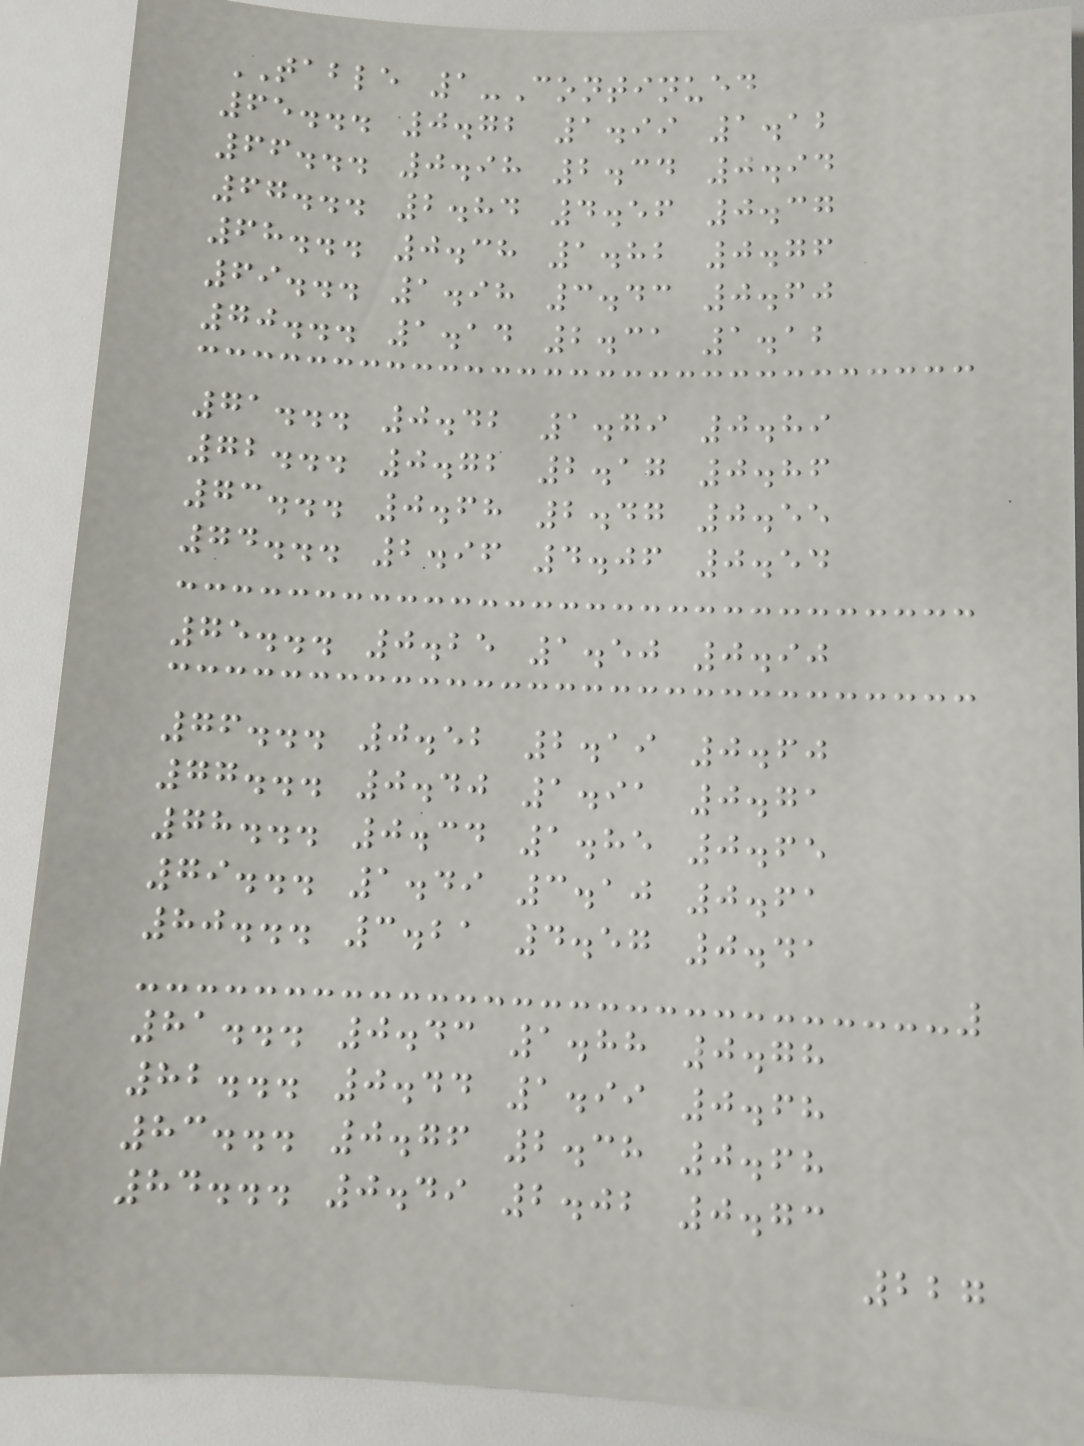TABLE 1-Continued
65... 0.72 1.99 1.12
66... 0.98 2.34 0.94
67... 2.84 4.56 0.37
68... 0.38 1.82 0.76
69... 1.98 3.43 0.60
70... 1.14 2.31 1.12
71... 0.42 1.79 0.89
72... 0.72 2.17 0.86
73... 0.68 2.47 0.55
74... 2.96 4.06 0.54
75... 0.25 1.50 0.90
76... 0.52 2.19 0.60
77... 0.40 1.91 0.71
78... 0.34 1.85 0.65
79... 1.49 3.10 0.61
80... 3.21 4.57 0.41
81... 0.43 1.88 0.78
82... 0.44 1.99 0.68
83... 0.76 2.38 0.68
84... 0.49 2.02 0.73
227
